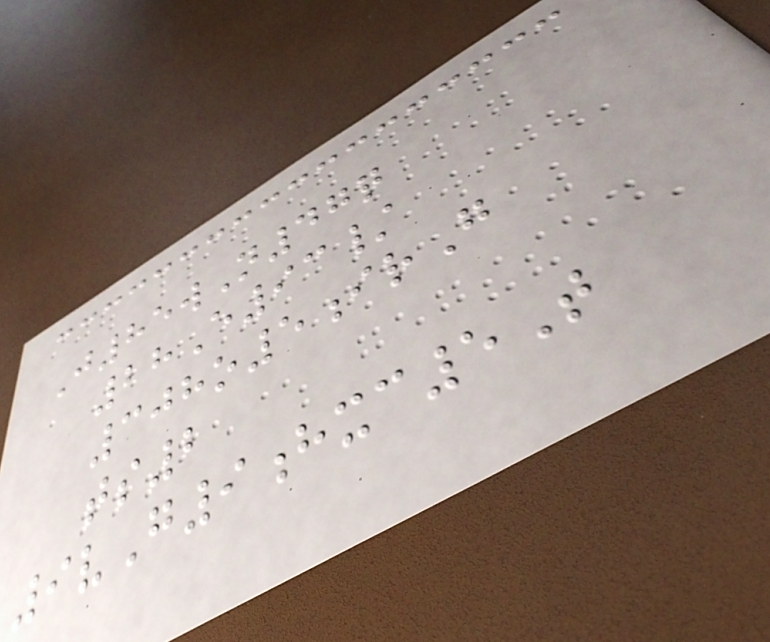J85wN47q
28E93/
308o5irG
ts2
9vG9hxc5T
